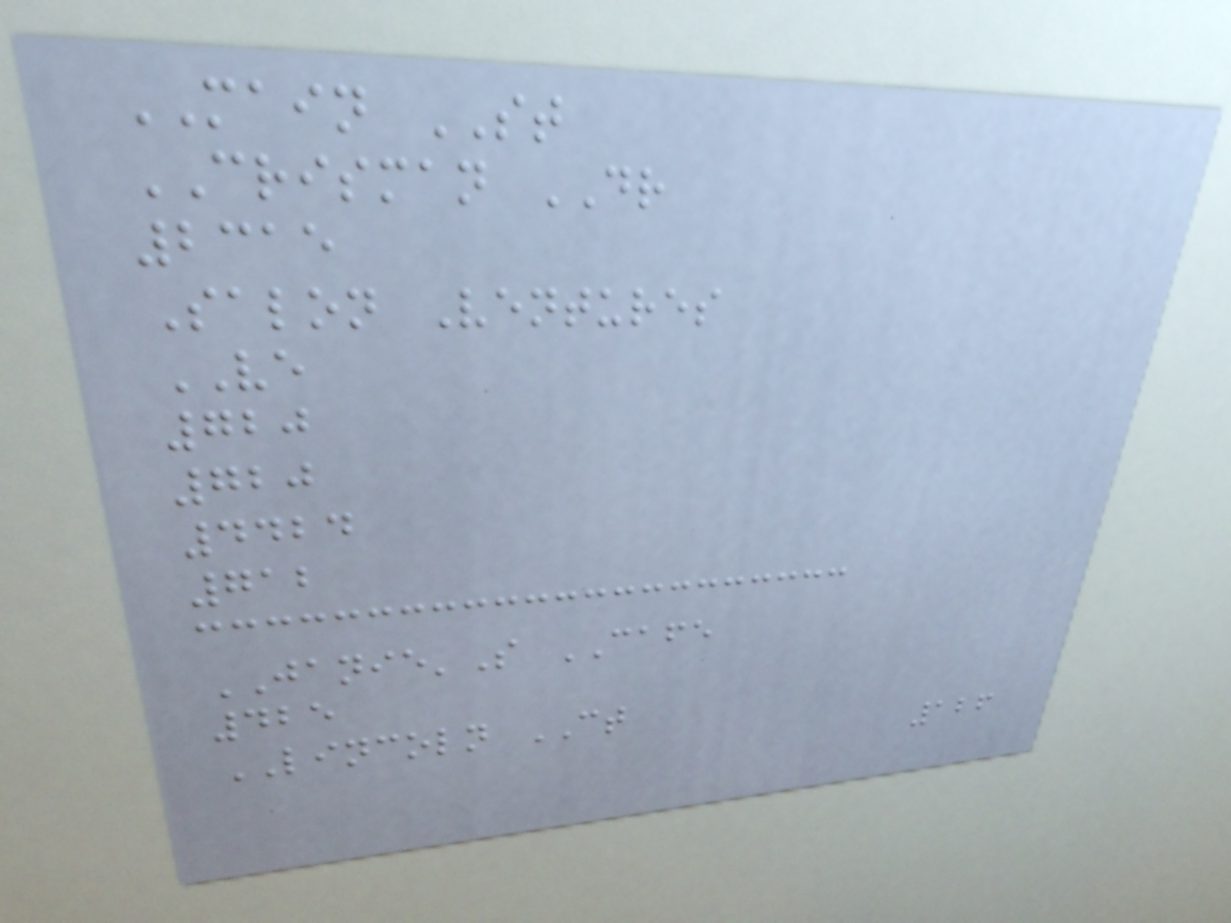MAIN ST
CRISMAN DR
2315
Salon Ventures
VE
720
720
4424
712
JANIE'S CAFE
425
LINCOLN CT
126
